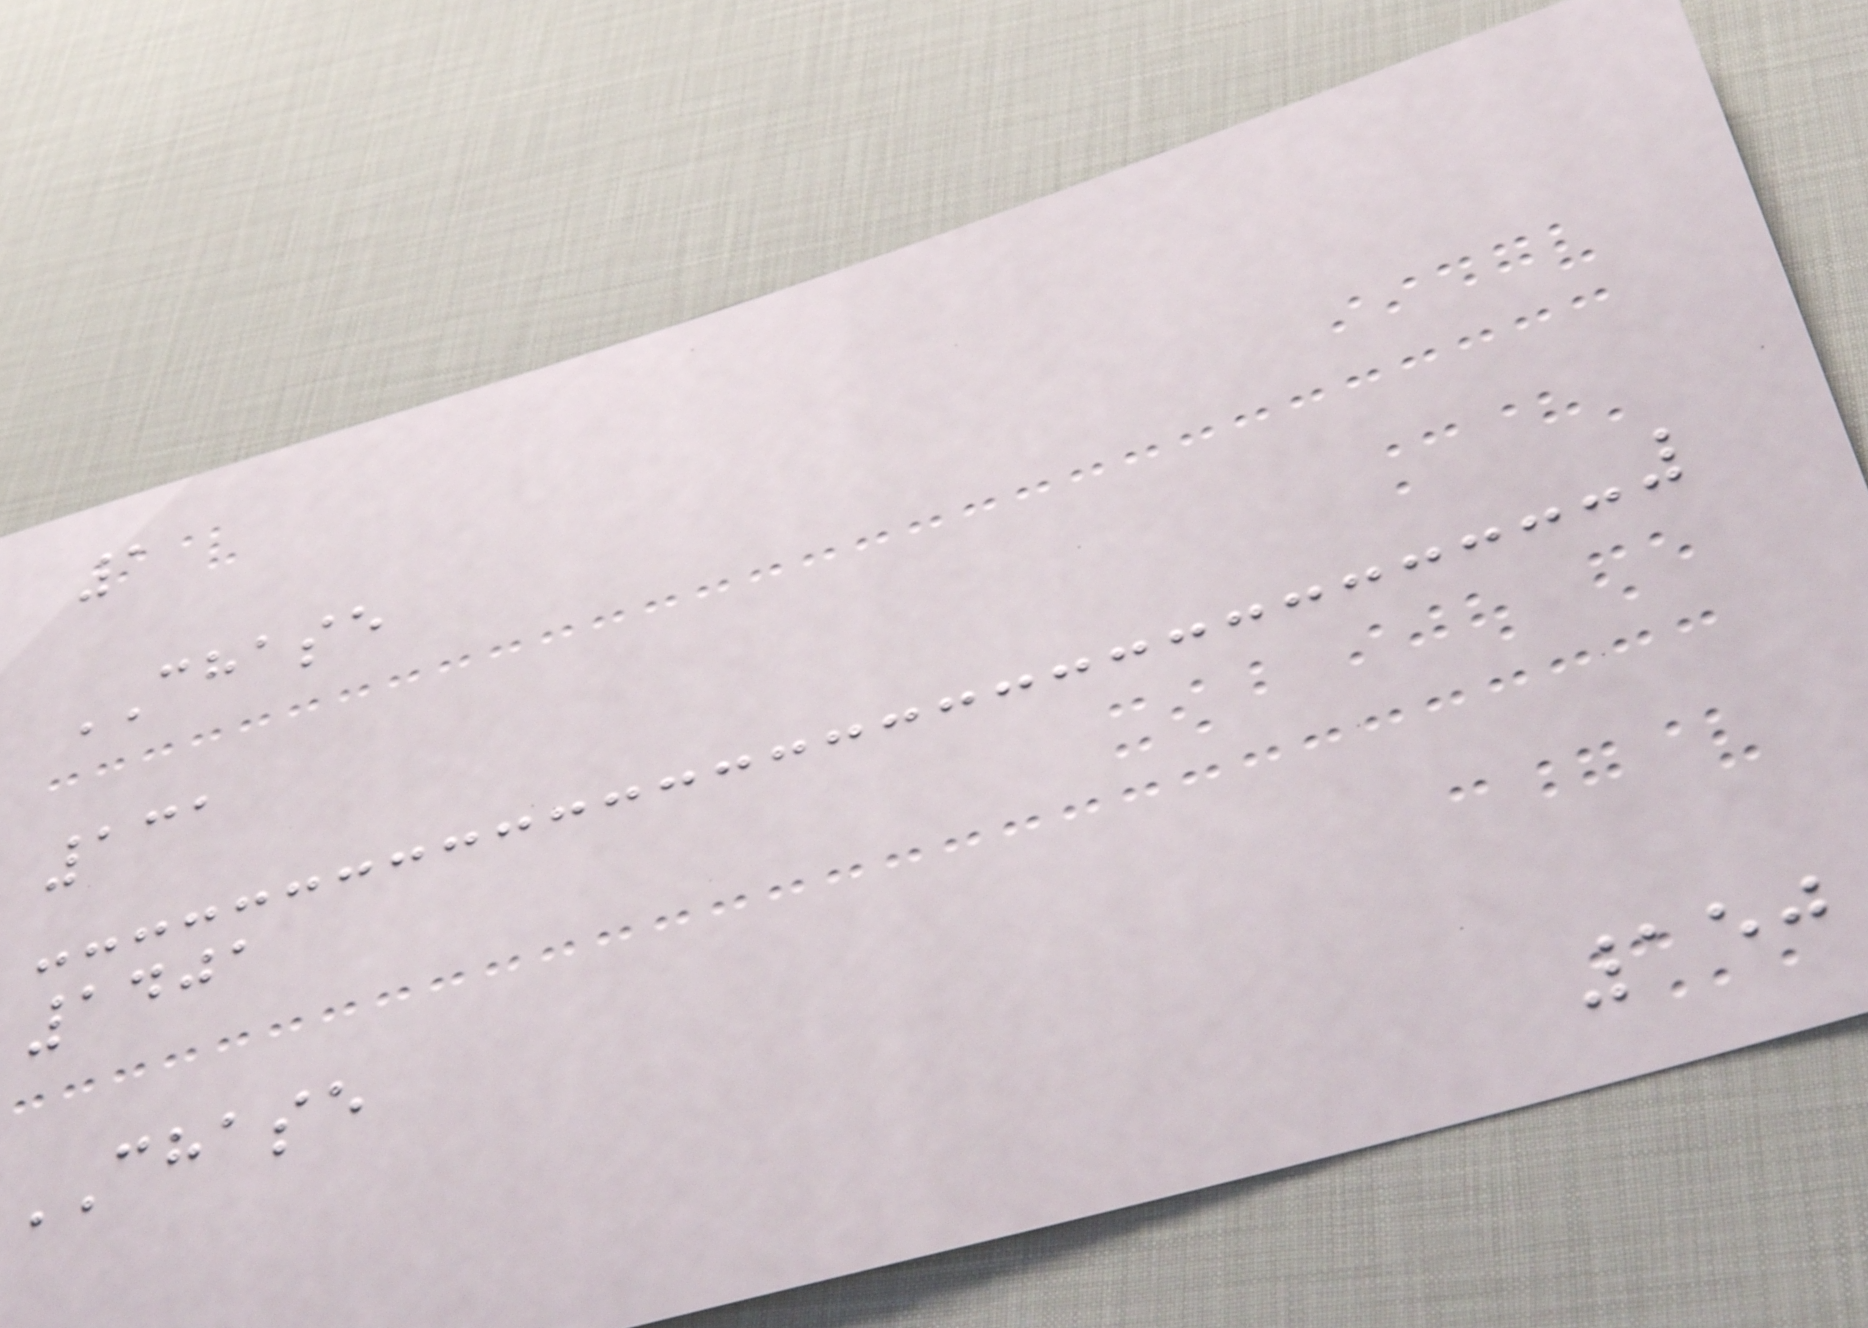1
CHASE
131
1401
CHASE
150
